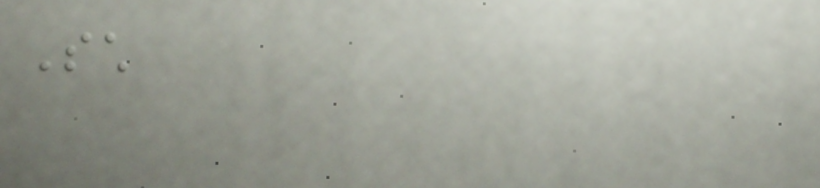Such
